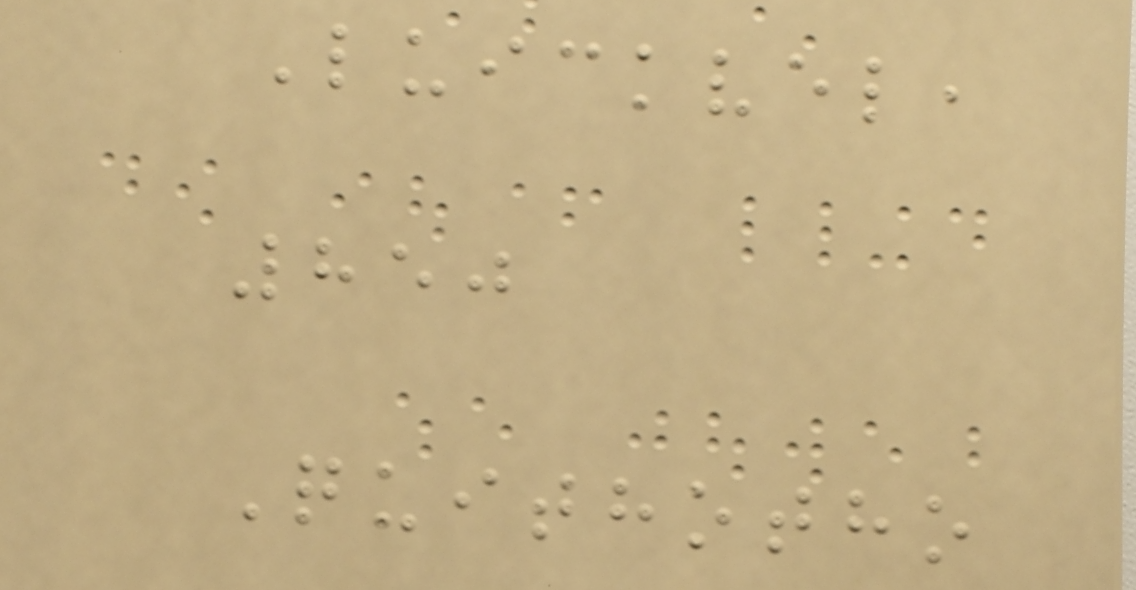Luickvel,
850
Quithotho
